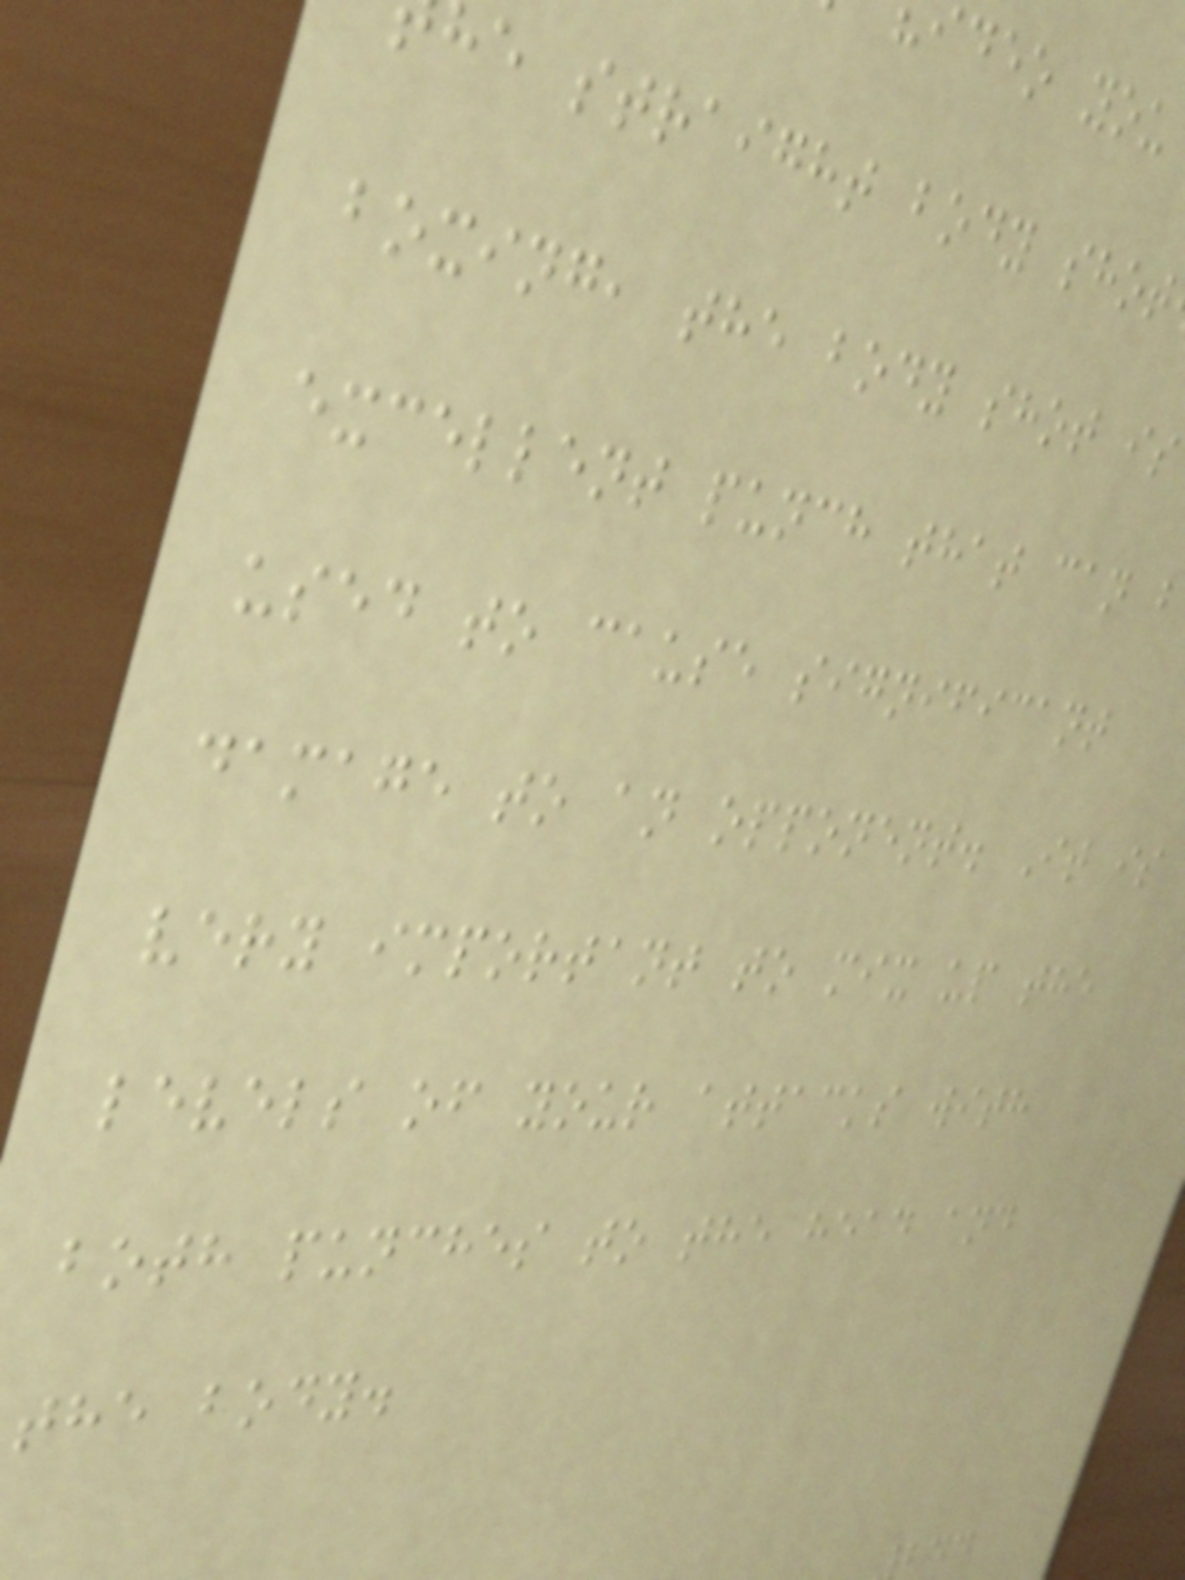ideo you
he straight body shot
boxing, the body shot is
excellent punch that can b
used to cause significant
damage to an opponent. It is
very important to mix up the
levels of your attacks with
both punches to the head and
the body.
